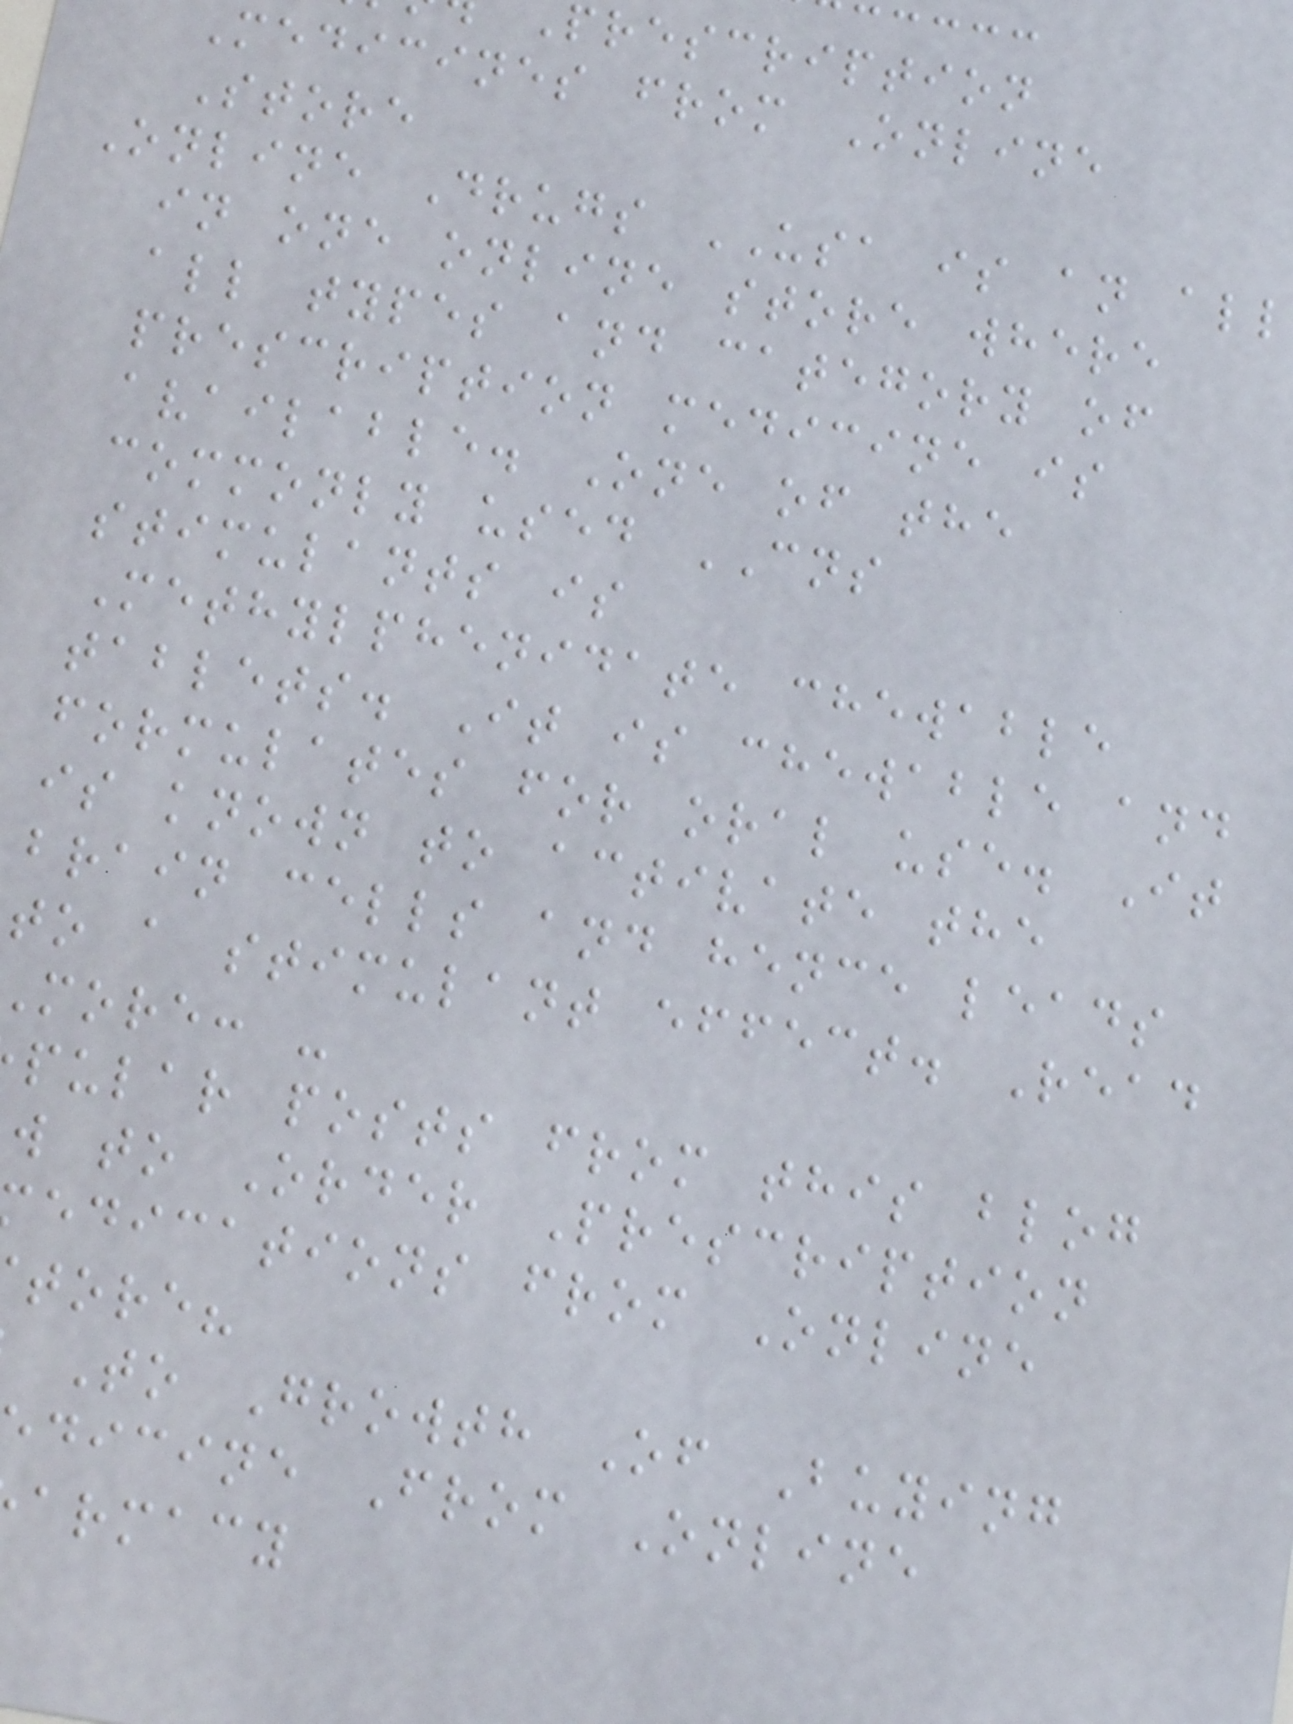prescription
Medicines from Online
Store
Online Drugs USA is an all
in one online store where
all types and category of
prescription medicine is
available. One of the
commonly used CNS
stimulants is
Methylphenidate chewable
tablets. It is chewable and
formulates for oral use. It
is known to activate the
brain cells and hence leads
to a stimulant effect. Read
more: -
pular posts from this blog
w to Order Prescription
edications from Online
tore?
To Growth Of Buying
dicine From Online
armacy
